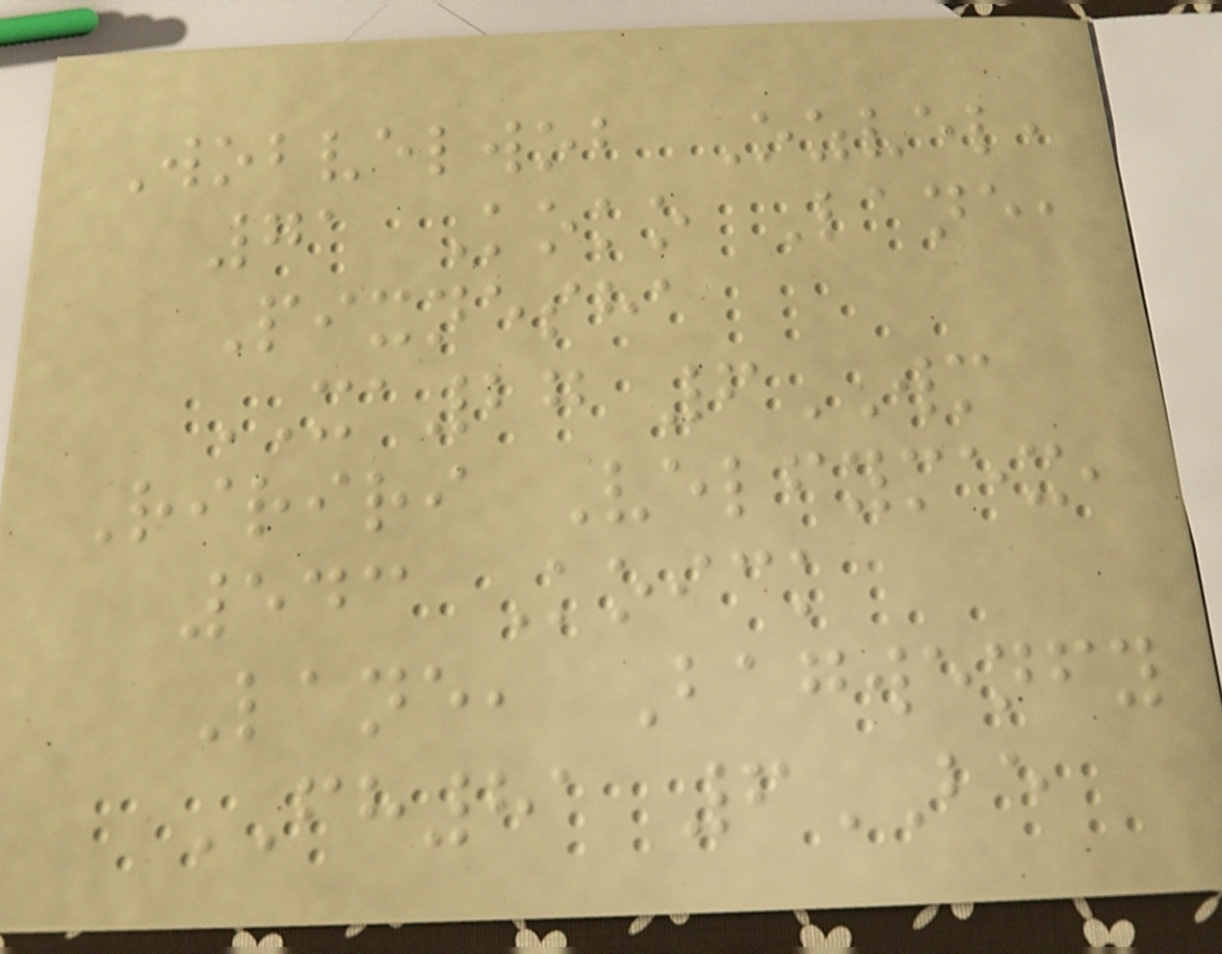Wobvelwob Ozvel,
71 Koko Lane,
Pixnesha
XA27 6WM
Ririri Velfymex,
543 Koick
Lane, Bagwenfy
FH81 6BE
